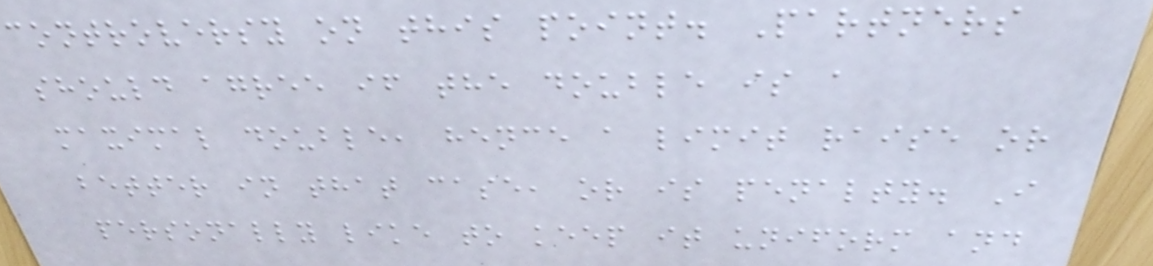controversy on this point. Partners
should agree if the double is a
maximal double, hence a limit raise or
better in that case, or is penalty. I
personally like to keep it uniform and
